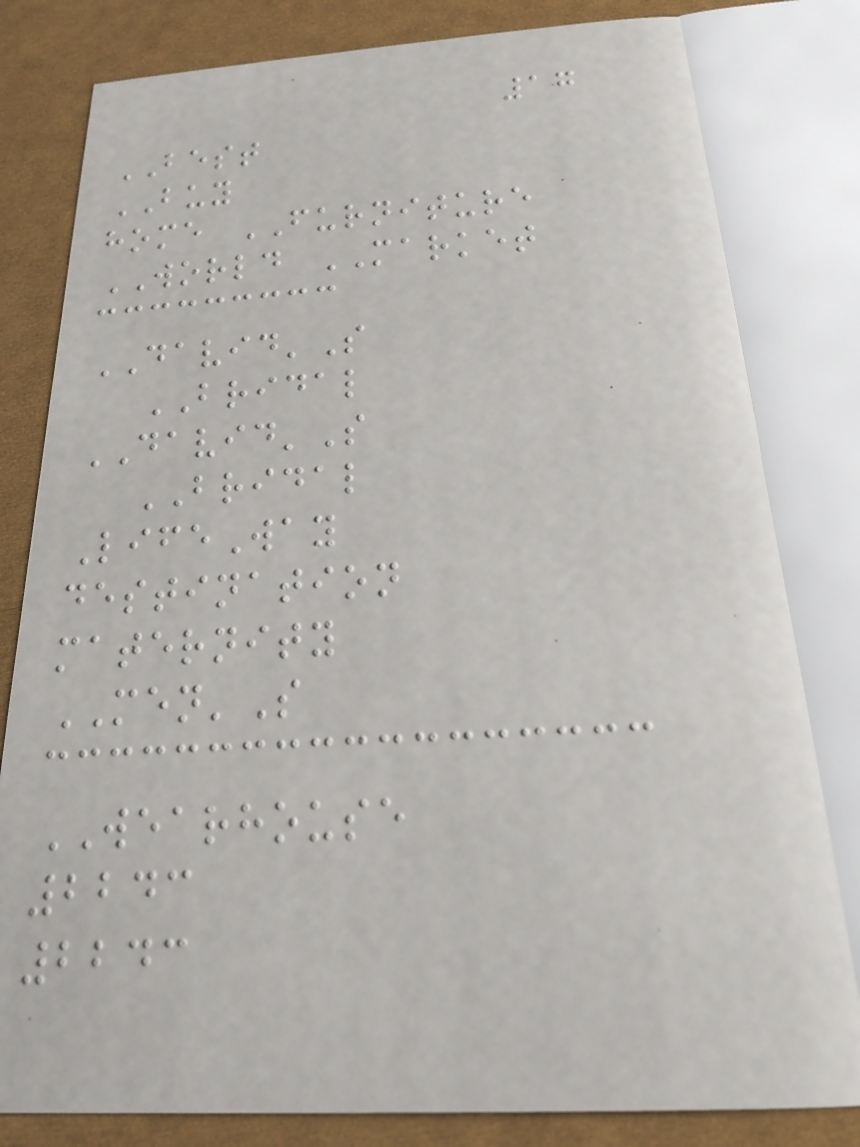17
BEST
BUY
home FURNITURE
WORLD MARKET
DAVID'S
BRIDAL
DAVID'S
BRIDAL
LifeWay
destination
maternity
MEN'S
WEARHOUSE
2243
2243
